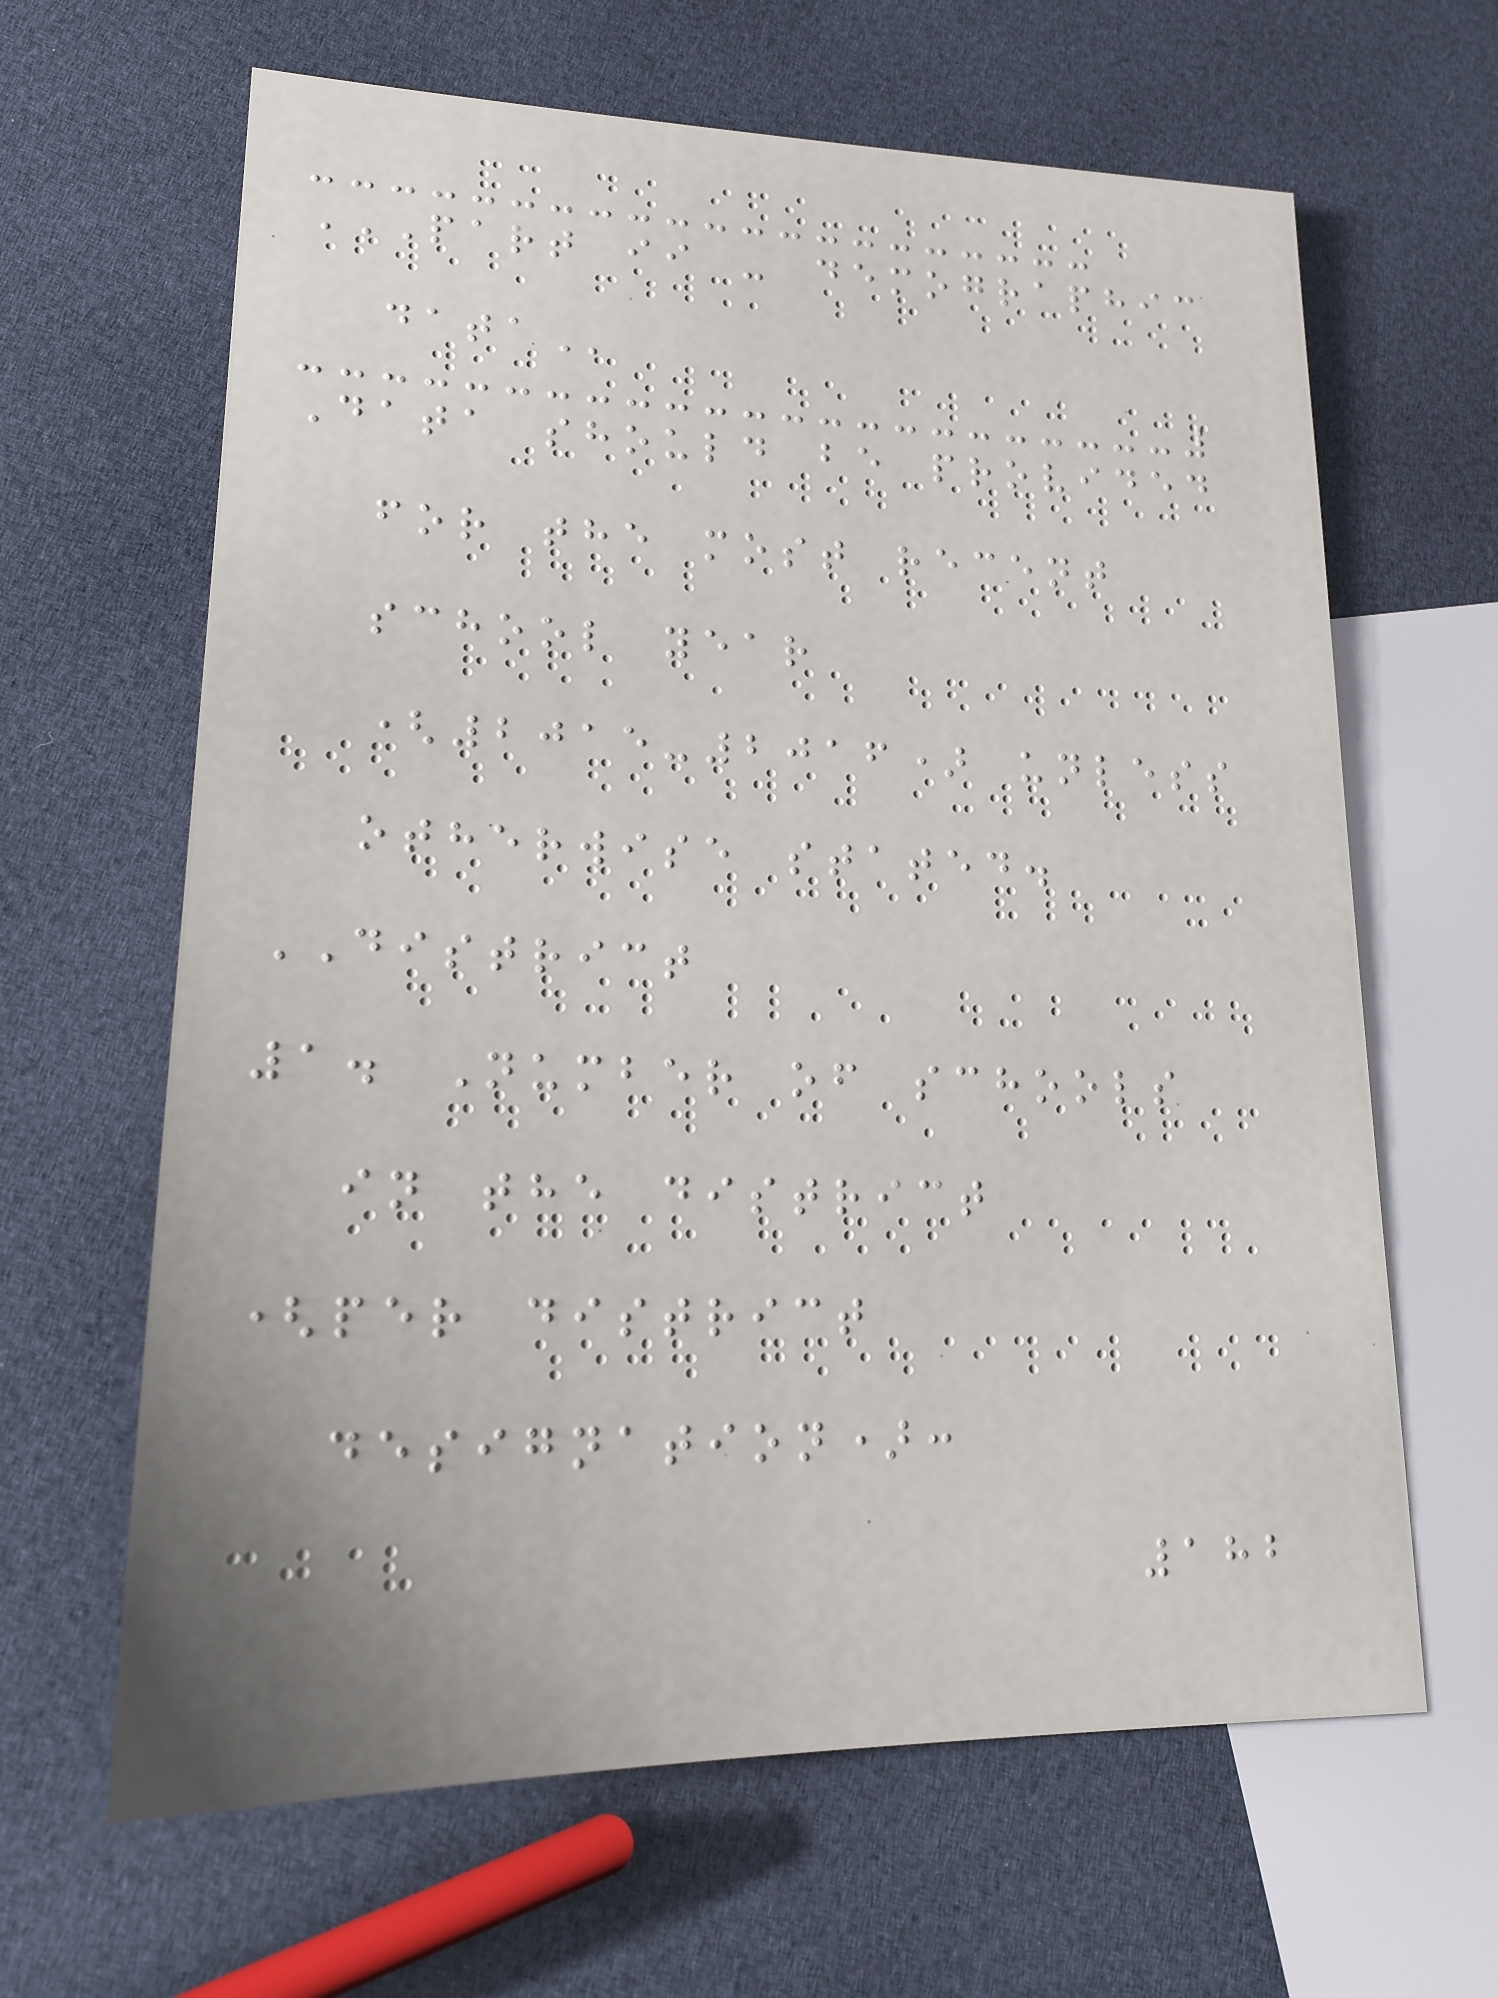PART II - DEMOGRAPHIC
DATA
Data should be provided
for the most recent
school year
(2015-2016) unless
otherwise stated.
DISTRICT
1. Number of schools
in the district
(per district
designation):
182
